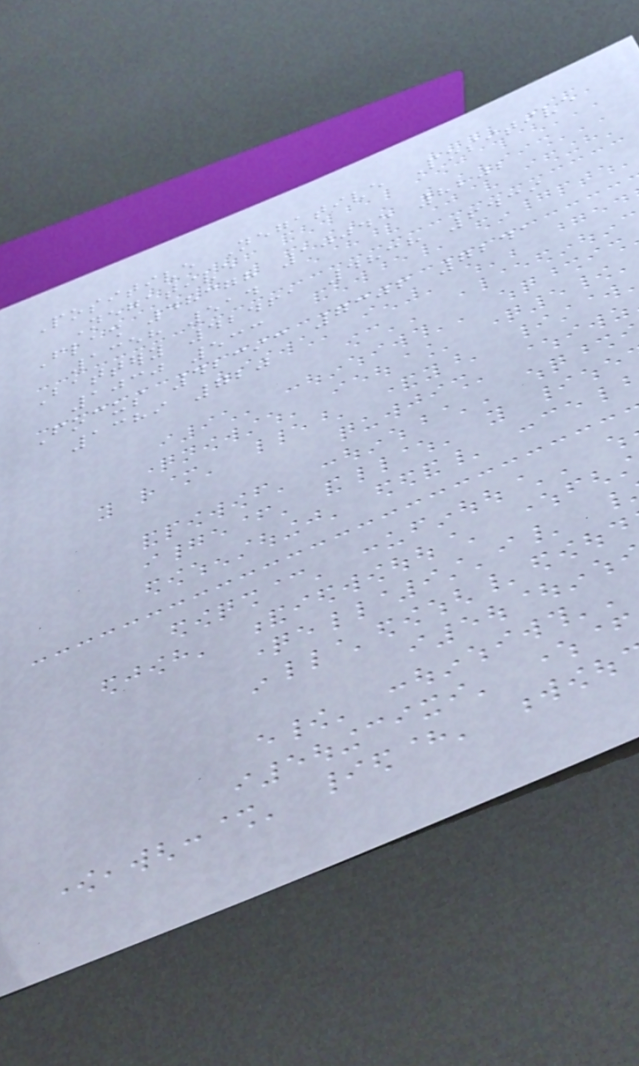Positive Negative Positive
Negative
Flash 48378 10045 8202
1358 514
Battery 42461 4838 6439
1030 533
Focus 42393 7306 7241
1389 720
